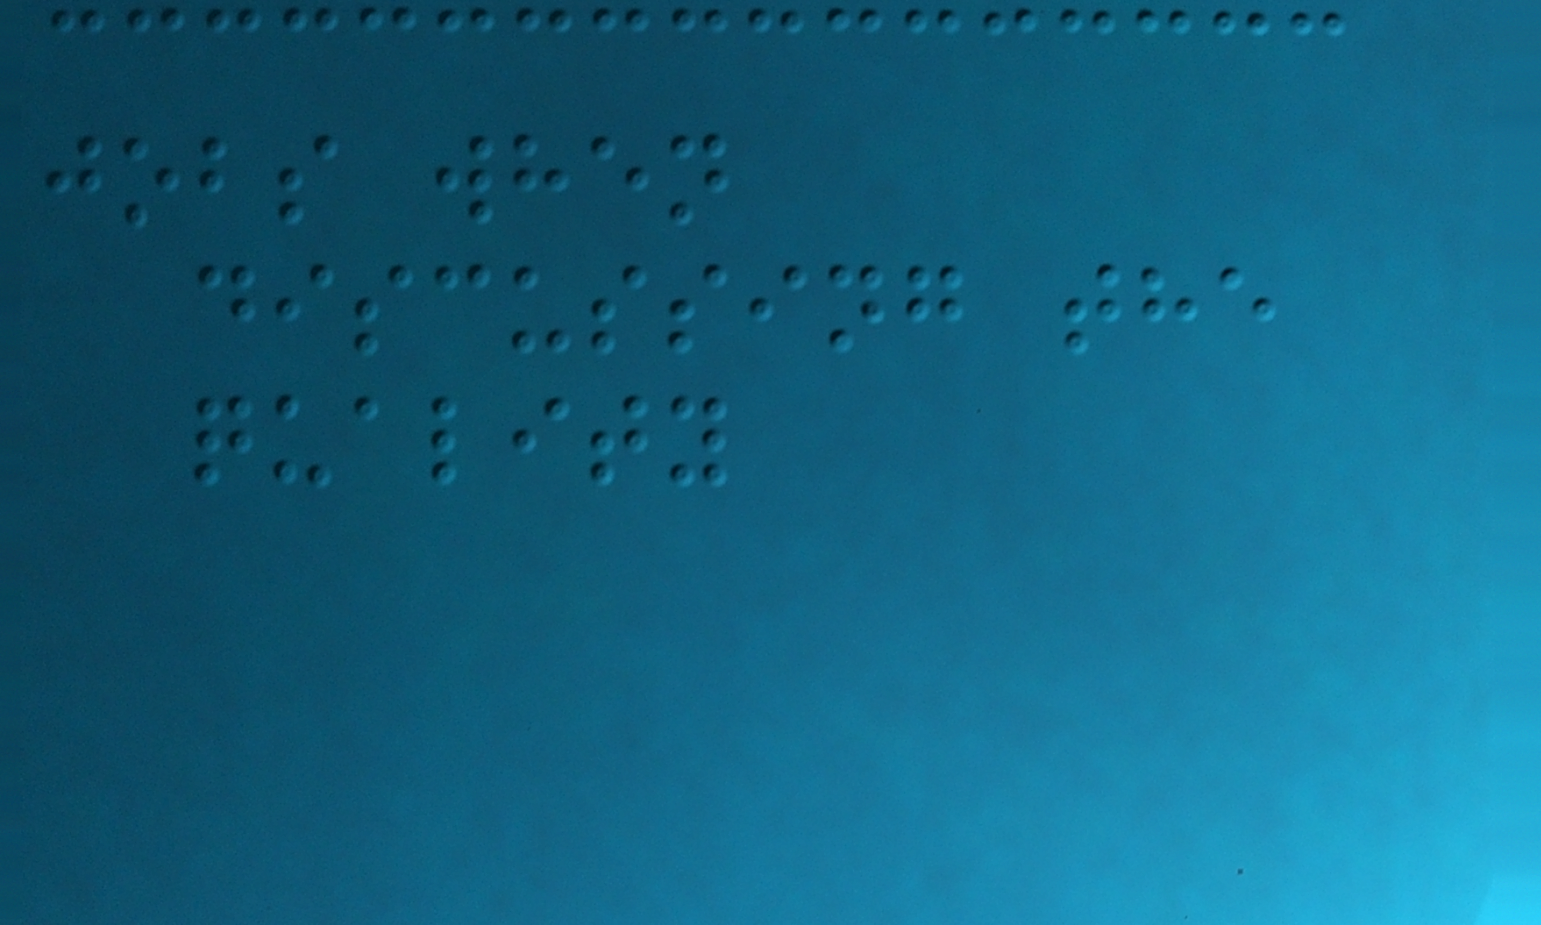jobs when
discussing the
quality
